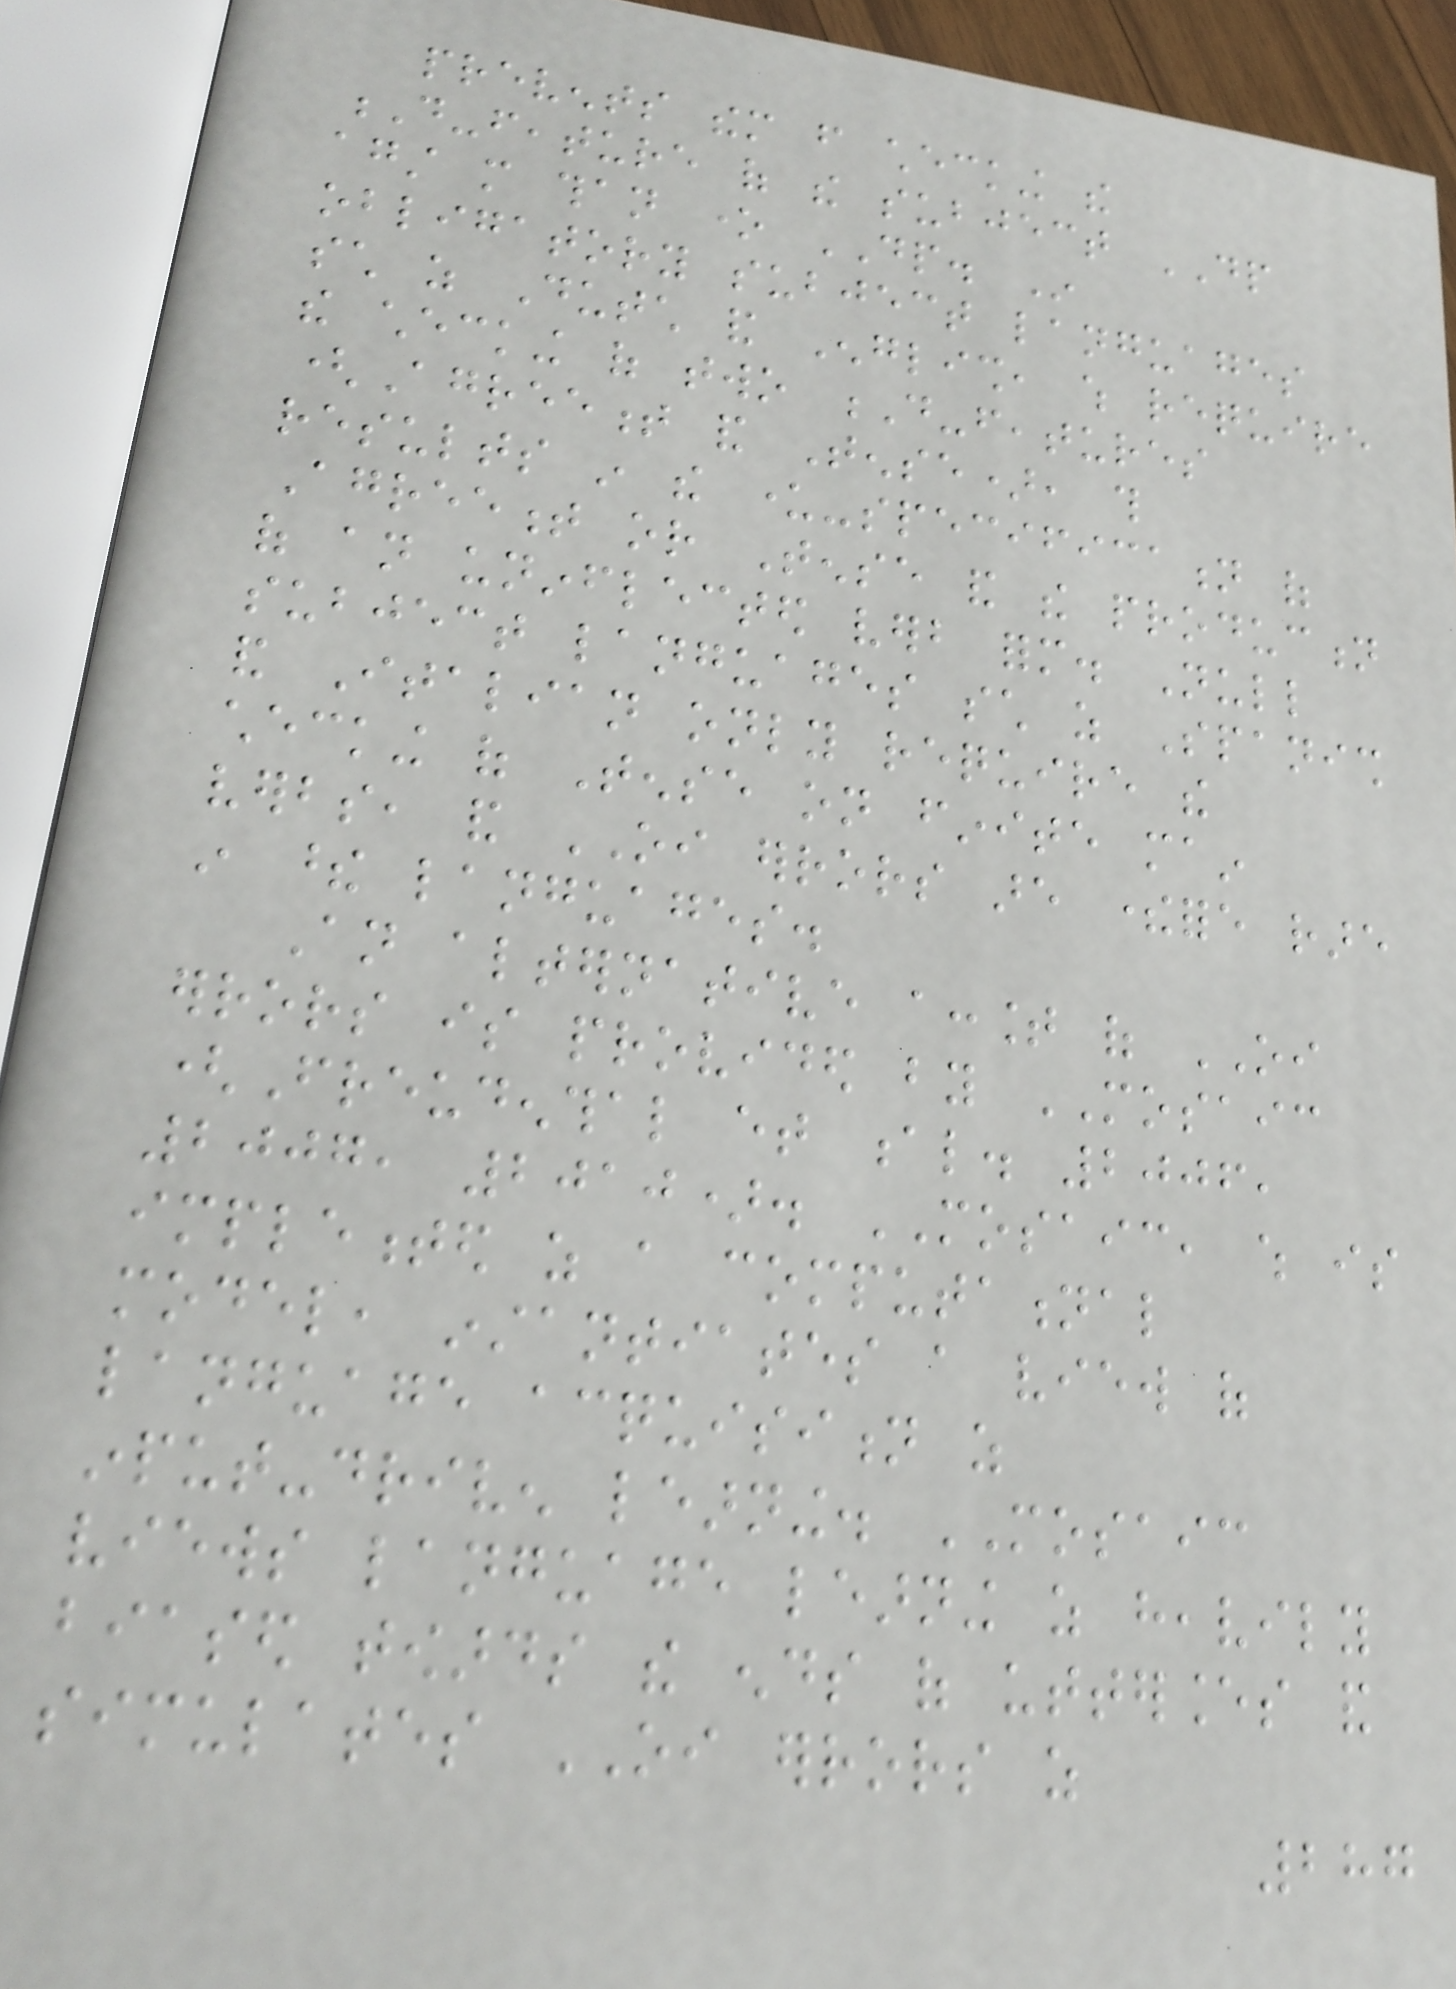prevents them from checking the
D-feature of the subject DP
against more than one DP. In
obligatory subject languages
such as Dutch and English, which require
the checking of two D-features
(Agreement and Tense), this
results in the under-specification of
Agreement or Tense and the production
of an uninflected verb form. Null
subject languages such as Spanish
and Italian only require the
checking of Tense on finite main
verbs, and OI errors are therefore rare
in these languages.
An alternative account of OI
errors is provided by MOSAIC
(Freudenthal et al. 2006,
2007, 2010). MOSAIC, which is
implemented as a computational
model, instantiates a view of
language acquisition as
input-driven learning. MOSAIC
views language learning as heavily
biased towards the ends of utterances and
simulates OI errors as
287
